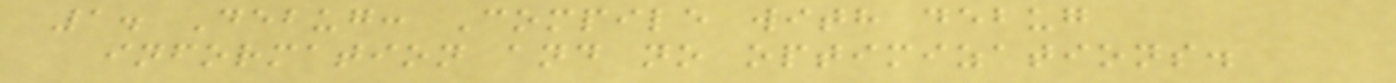1. Debug: Compile with debug
information and no optimizations.
